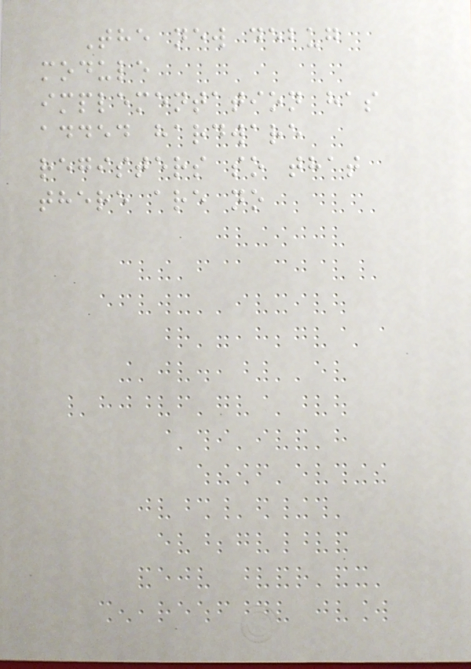The new debug
module
implementation has
added hardware
registers so that
there are no
